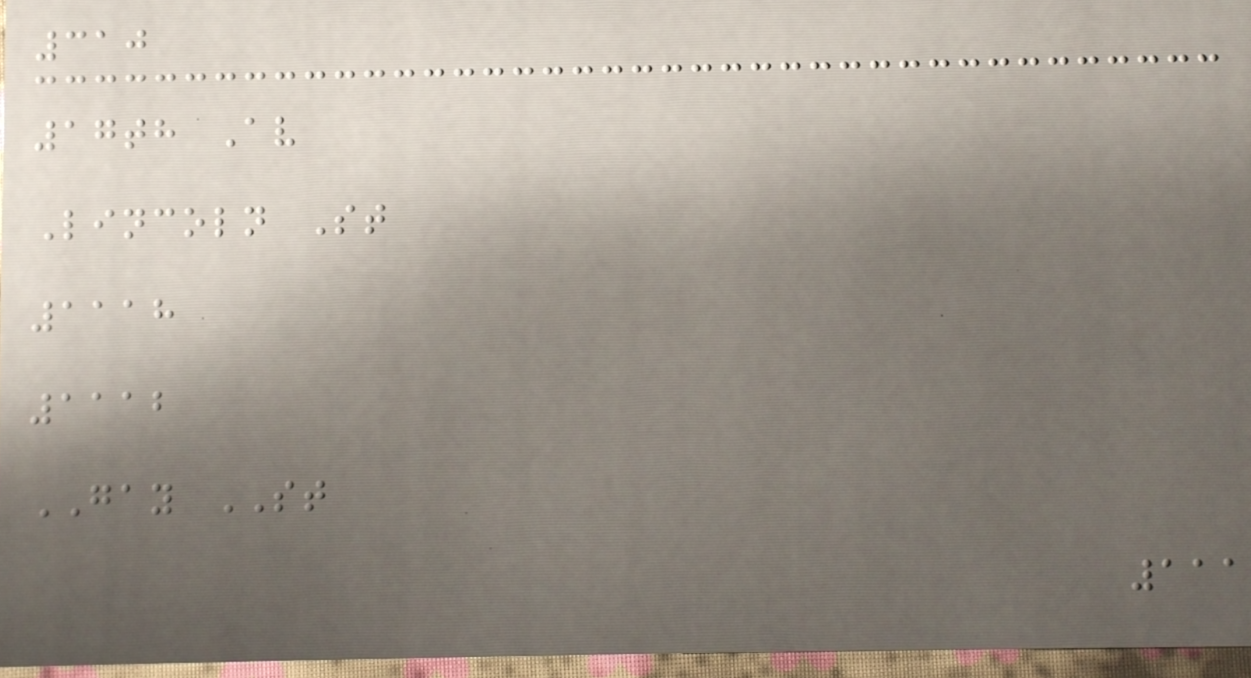310
17th Av
Lincoln St
1118
1112
GAY ST
111
